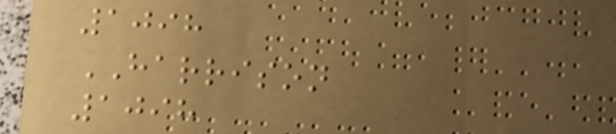1098
HARRISON
1098
